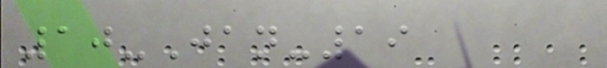10-Jan-19
